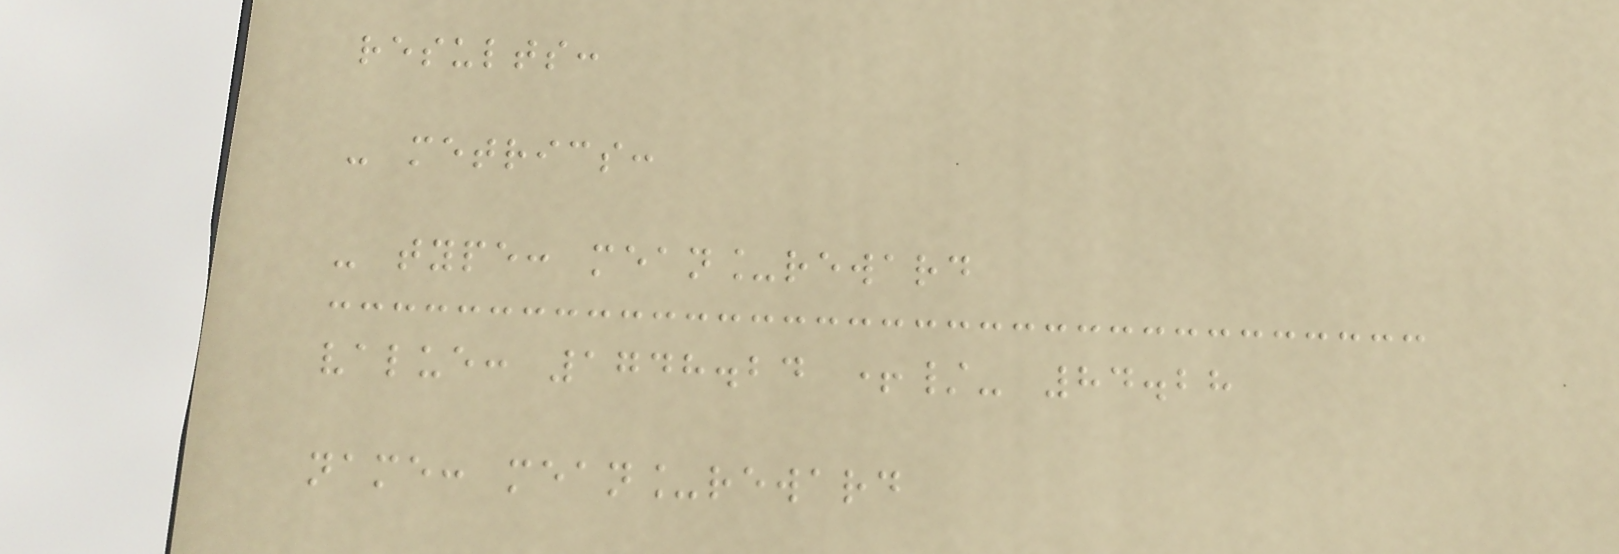results:
- metrics:
- type: mean_reward
value: 1748.24 +/- 84.28
name: mean_reward
